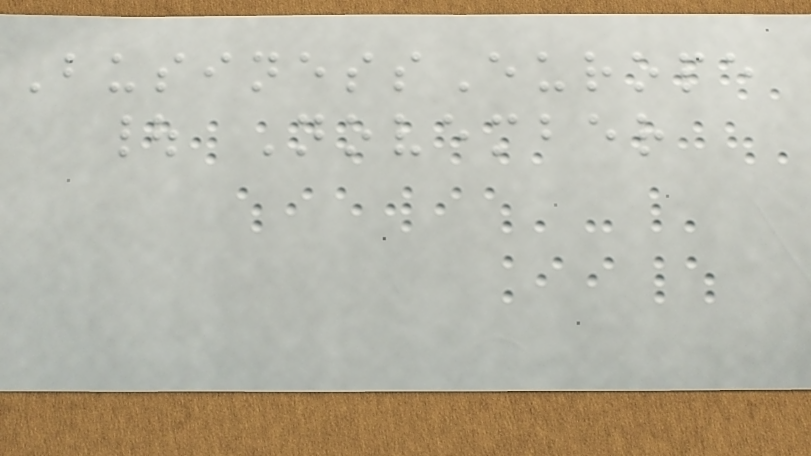BusinessEurope
| November
